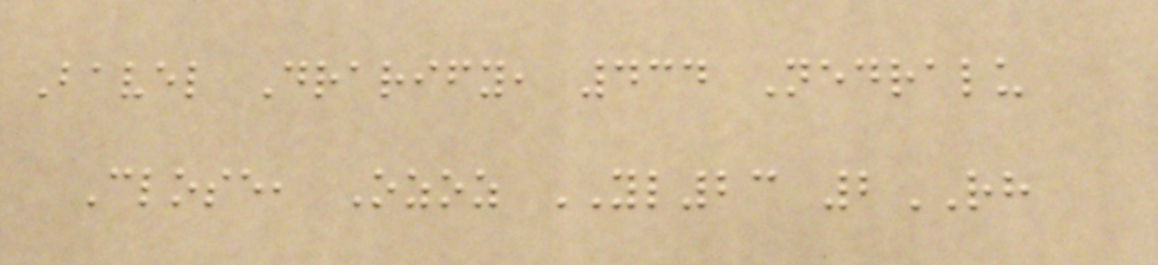Bavel Drarify, 434 Nedralu
Close, Ozoz YL23 2RH
